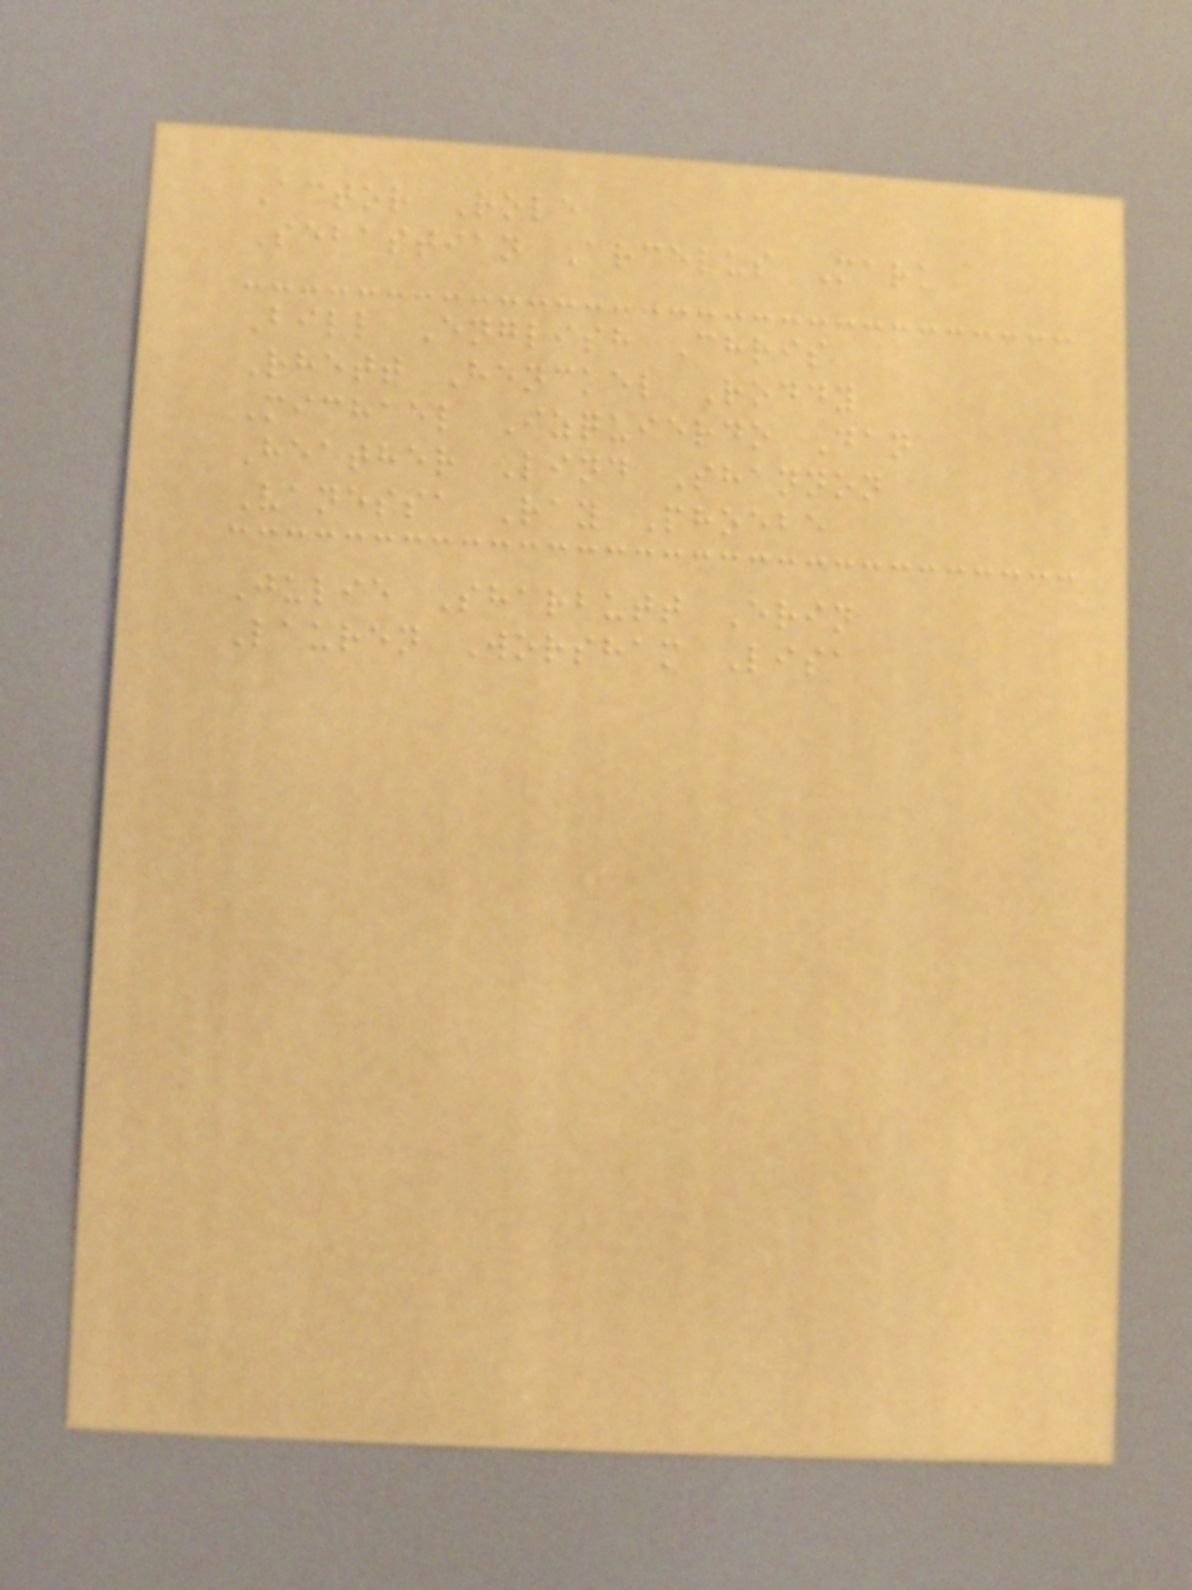Actor Role
Sebastian Arcelus Mark
Bill English Chris
Rhett Henckel Roddy
Michael Izquierdo Dan
Heather Lind Shannon
Vanessa Ray Phoebe
Julie Sharbutt Erin
Lauren Worsham Lisa
